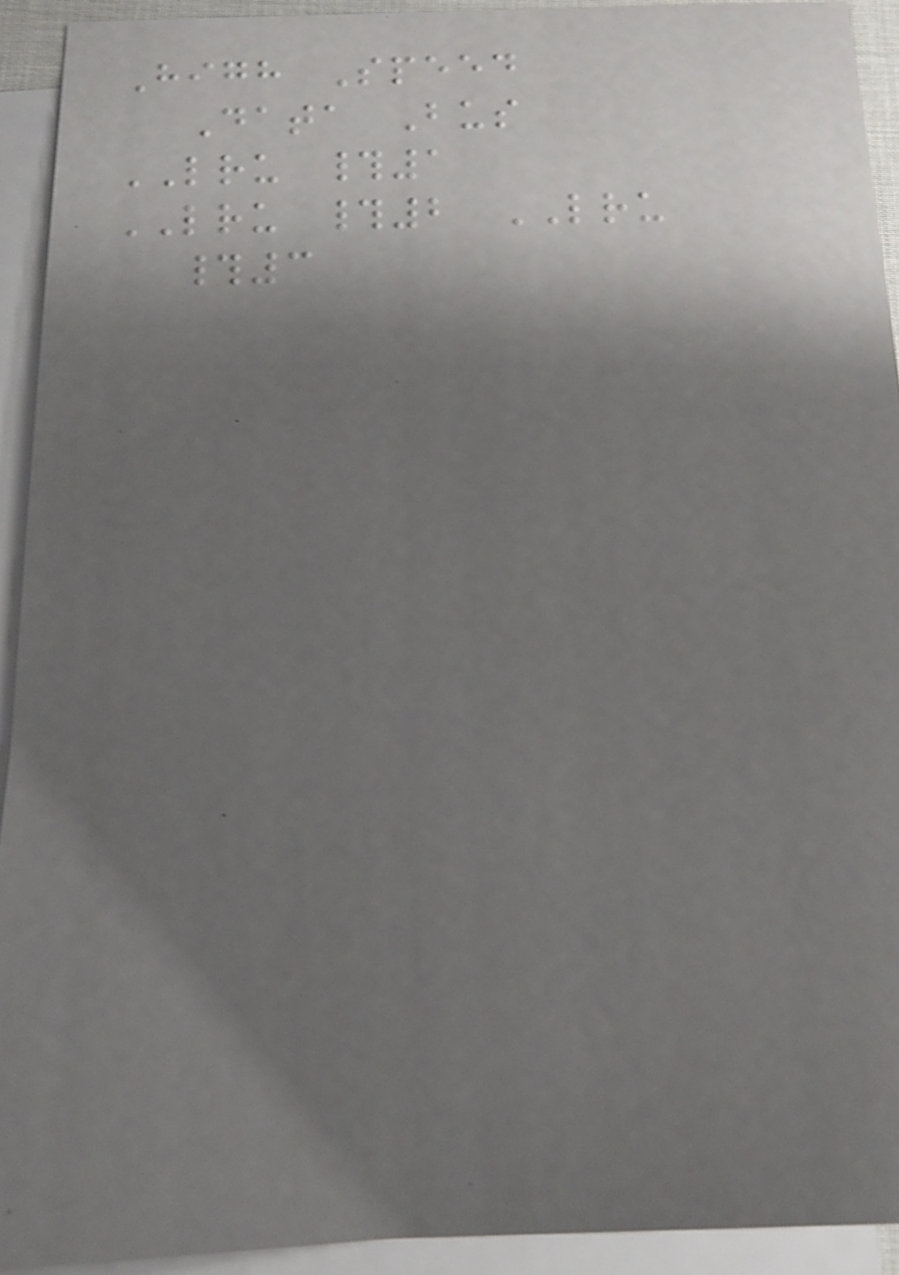High Speed
Data Bus
LRU #1
LRU #2 LRU
#3
